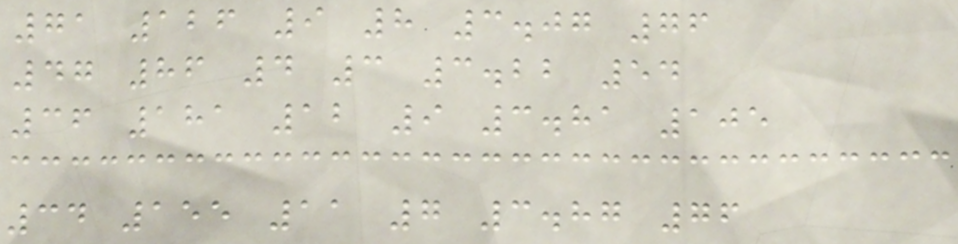71 126 9 8 3.07 76
47 86 4 3 3.22 54
36 181 12 9 3.81 105
34 155 11 7 3.87 76
